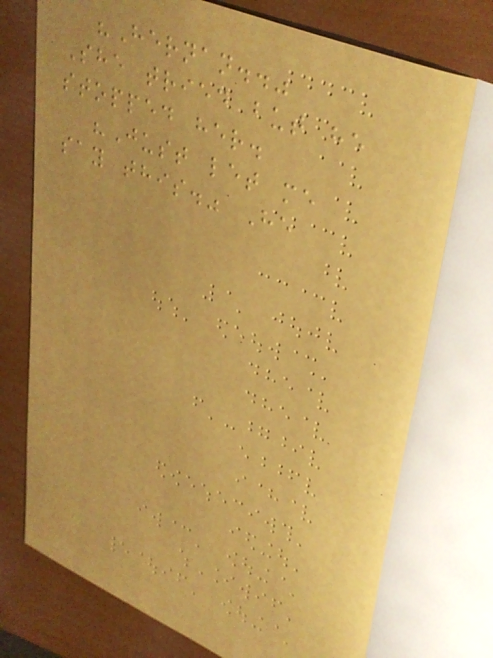"Hernan.."
She tried but he
stopped her.
"Just let me
say this." He
